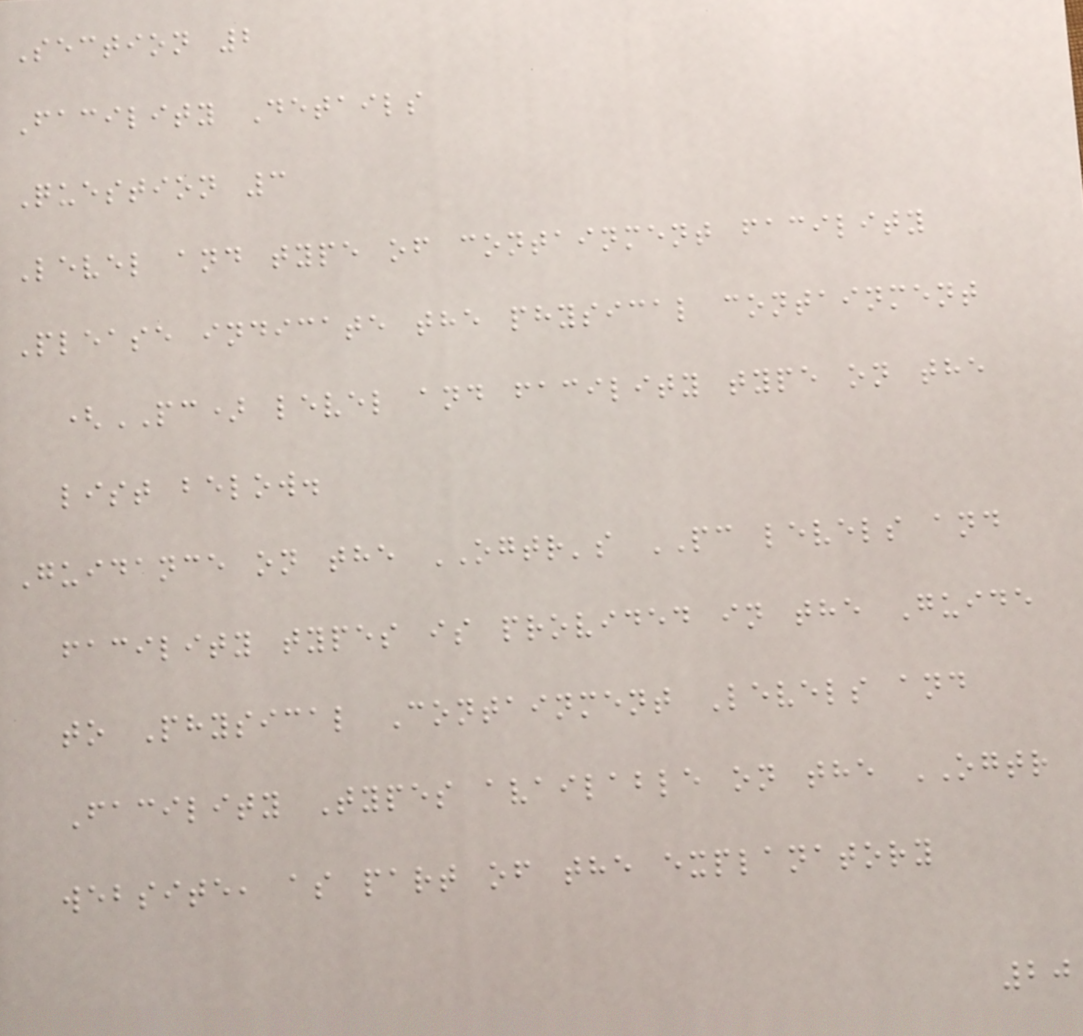Section 2
Facility Details
Question 3
Level and type of containment facility
Please indicate the physical containment
(PC) level and facility type on the
list below.
Guidance on the OGTR's PC levels and
facility types is provided in the Guide
to Physical Containment Levels and
Facility Types available on the OGTR
website, as part of the explanatory
20
